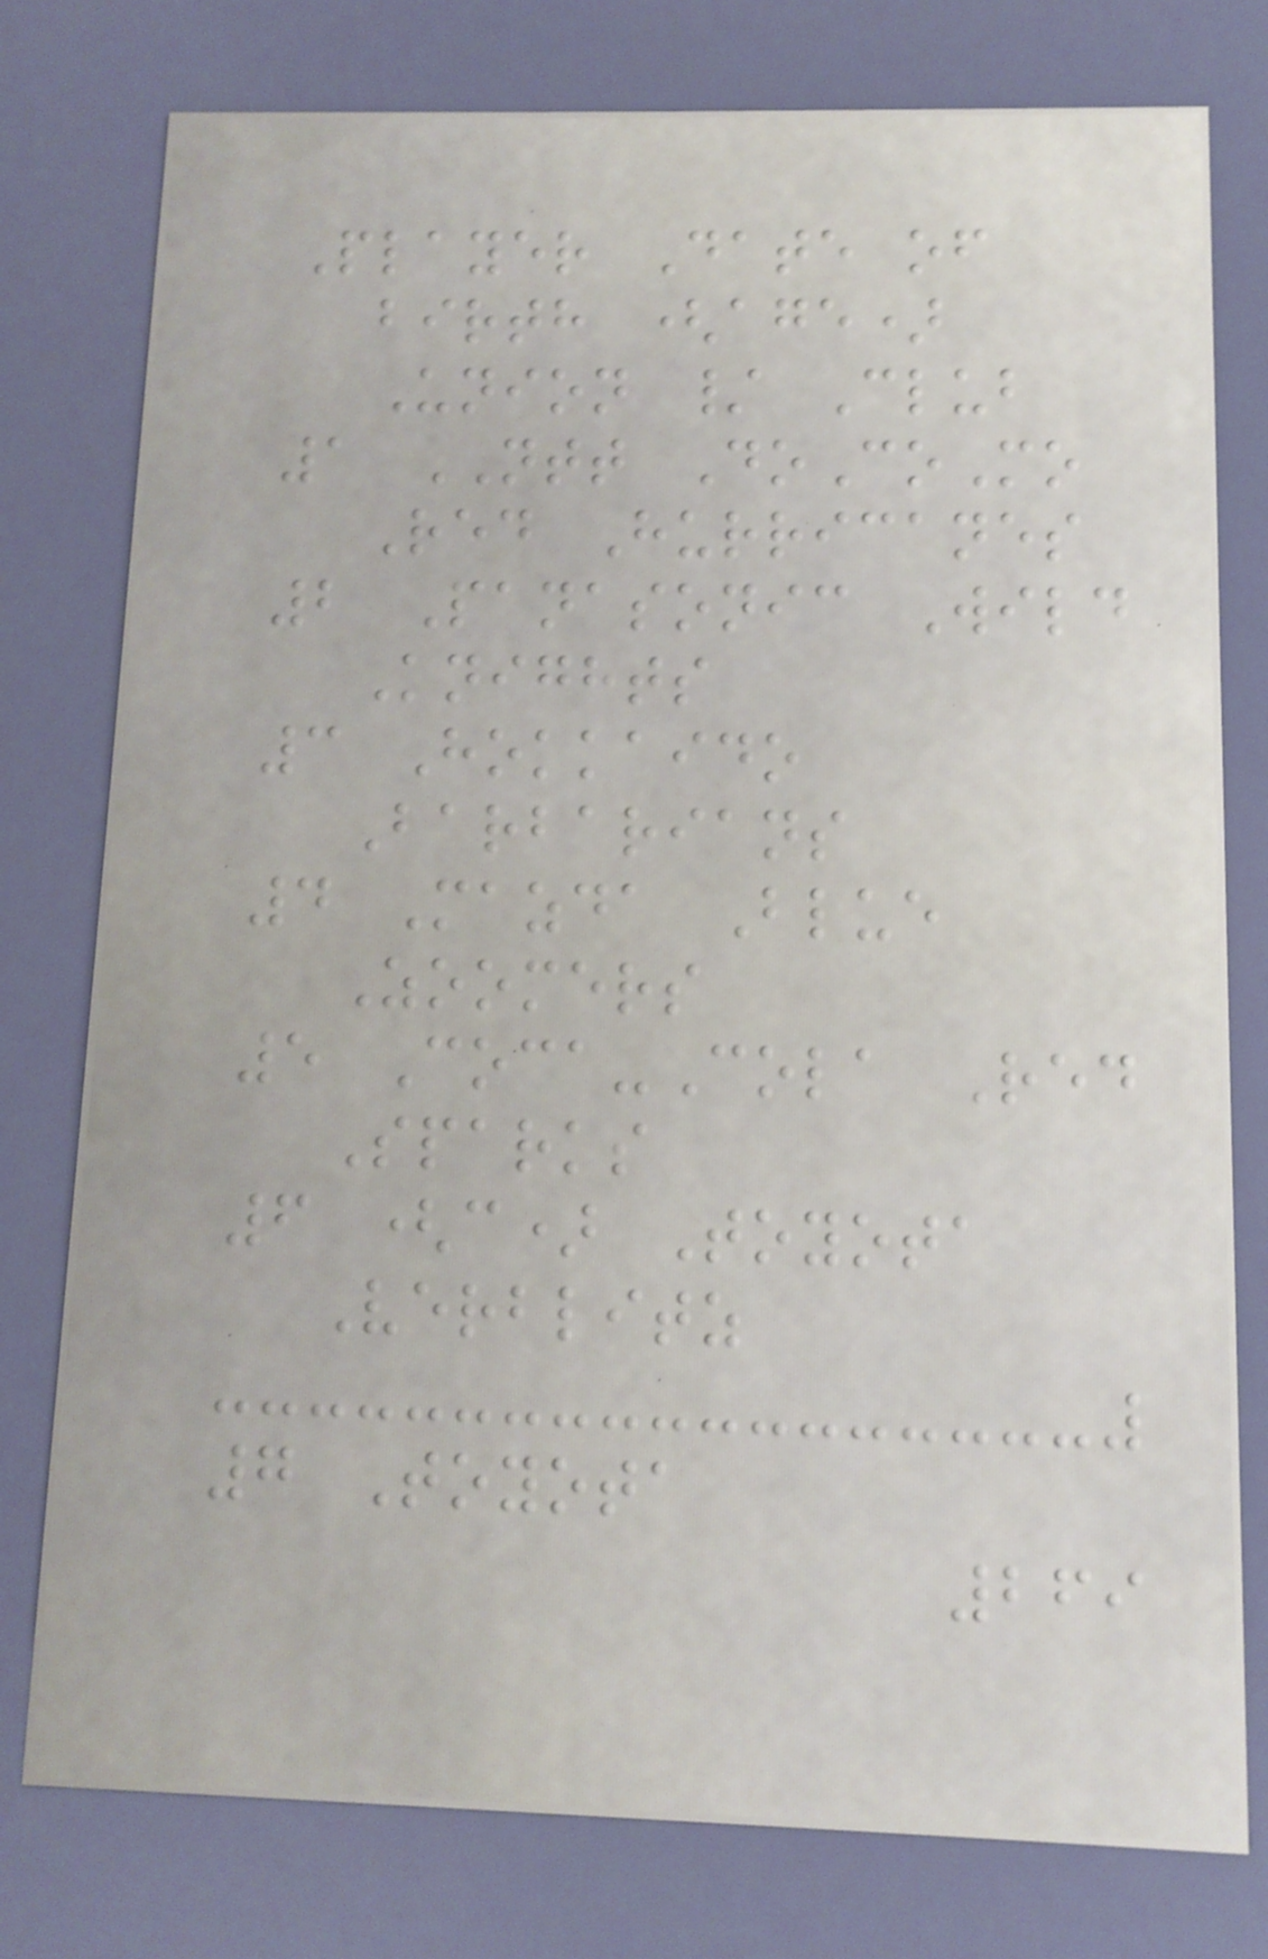Player Date of
birth (age)
Union / Club
1 NTT DoCoMo
Red Hurricanes
2 Panasonic Wild
Knights
3 Hokkaido
Barbarians
4 Mazda Blue
Zoomers
5 Coca-Cola Red
Sparks
6 (c) Toyota
Verblitz
7 Toyota
269
